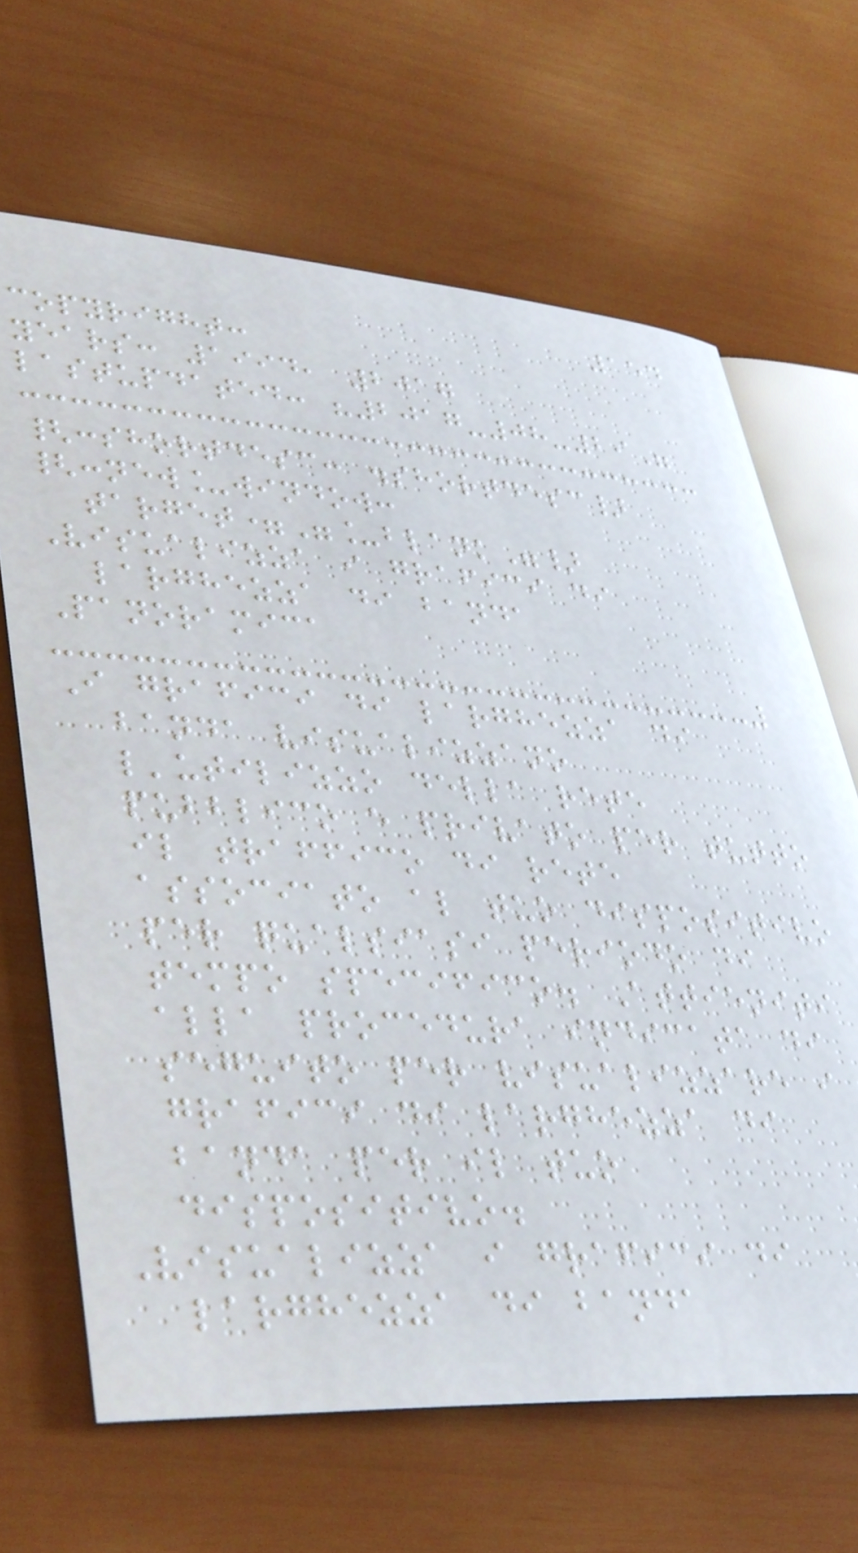154
copyright:
years: 1994, 2017
lastupdated: "2017-08-29"
{:shortdesc: .shortdesc}
{:new_window:
target="_blank"}
Visualizza i grafici di
larghezza di banda
Panoramica
I grafici di larghezza di
banda visualizzano
l'utilizzo della rete
pubblico e privato per tutto
il traffico di rete
associato al tuo dispositivo
per qualsiasi periodo di
tempo specifico. Attieniti
alla procedura indicata di
seguito per visualizzare i
grafici di larghezza di
banda per il tuo
dispositivo.
Visualizza i grafici di
larghezza di banda
